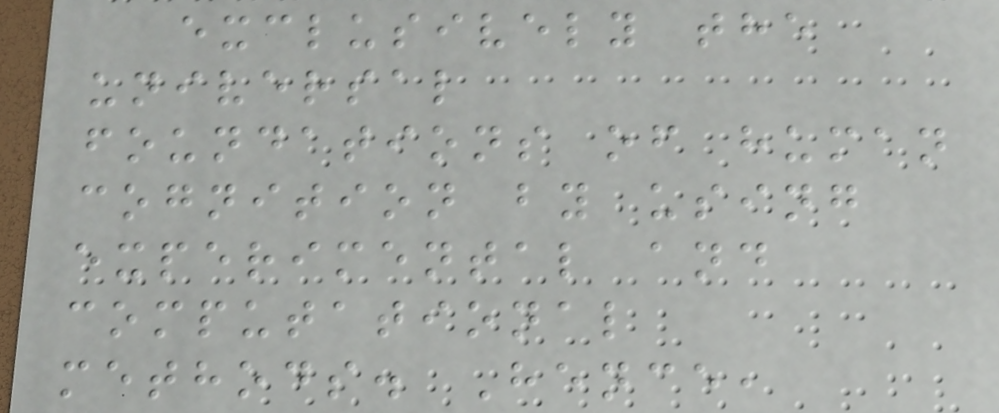exclusively the
universal
foundations of human
cognition by using
experimental and
computational
methods. Hence,
